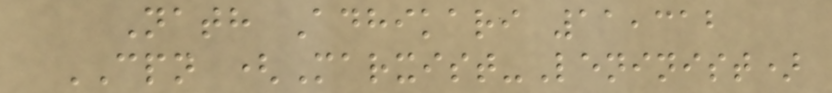Nath Adhikari 11,312
CPN (Marxist-Leninist)
